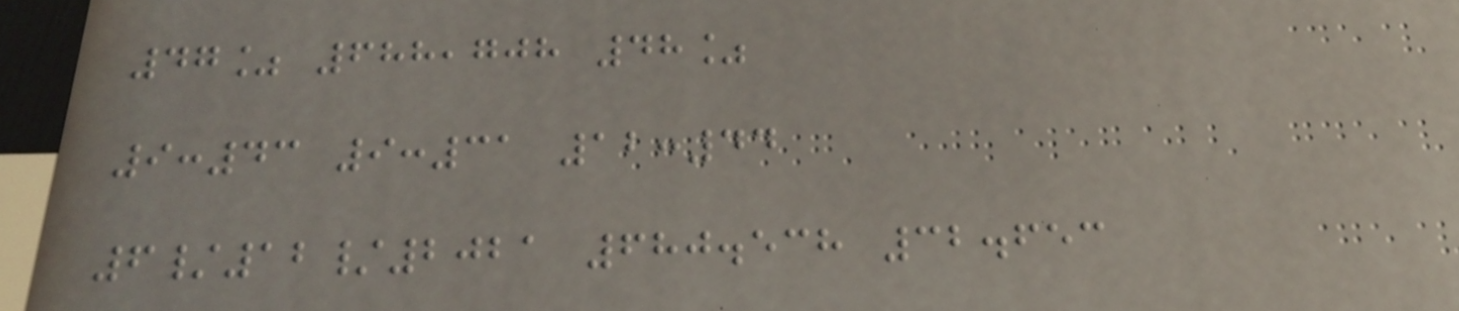47% 688,708 48%
9:43 9:31 12:44
6/12/2021 680.538 32.653
